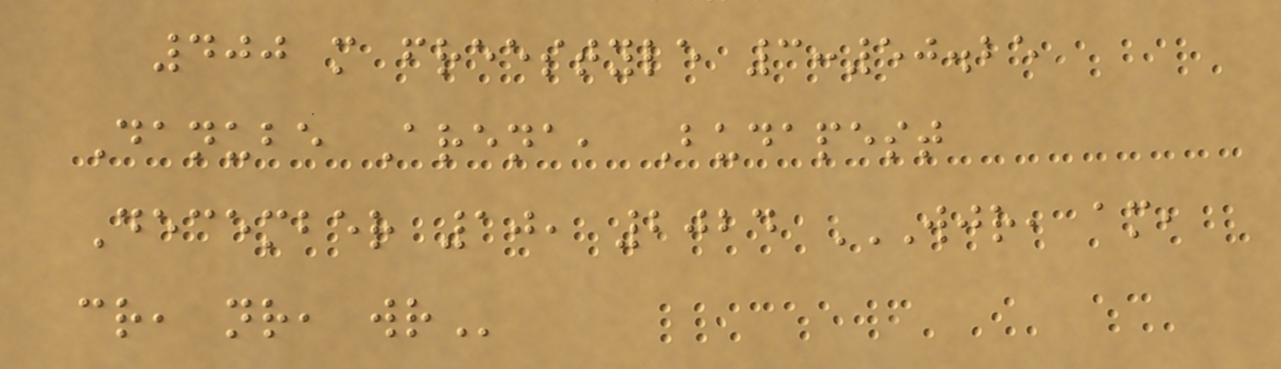400 m freestyle 3:50.25
Danube Arena, Budapest
December 10, 2024 WJR, AM,
CR, NR, WR
